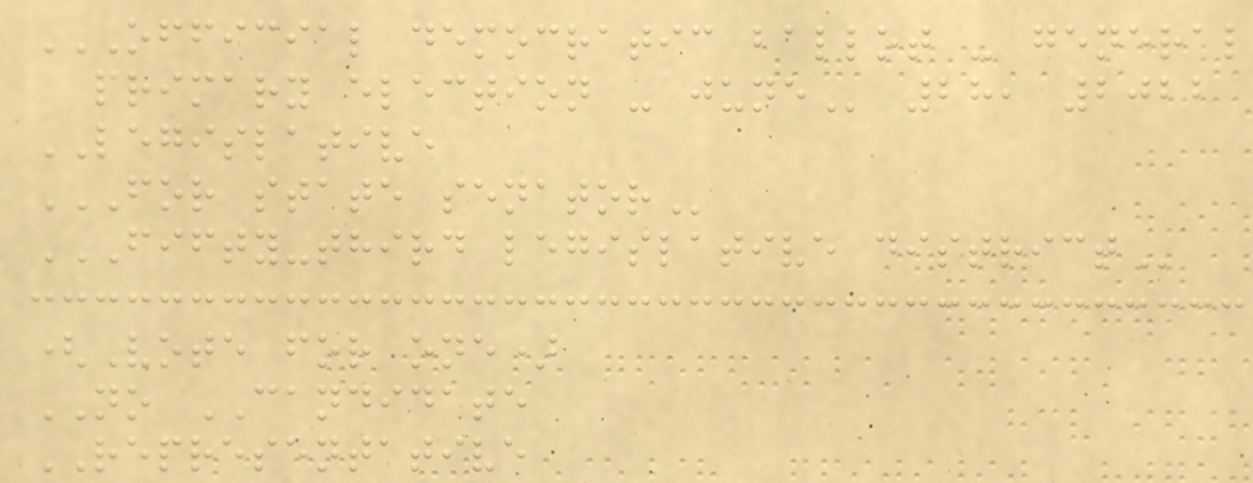OFFICIAL DEMOCRATIC BALLOT - GENERAL
PRIMARY ELECTION - JUNE 28, 2022
LEGISLATIVE
FOR STATE SENATOR
FIFTY-THIRD LEGISLATIVE DISTRICT
(Vote for one)
NO CANDIDATE
REPRESENTATIVE
